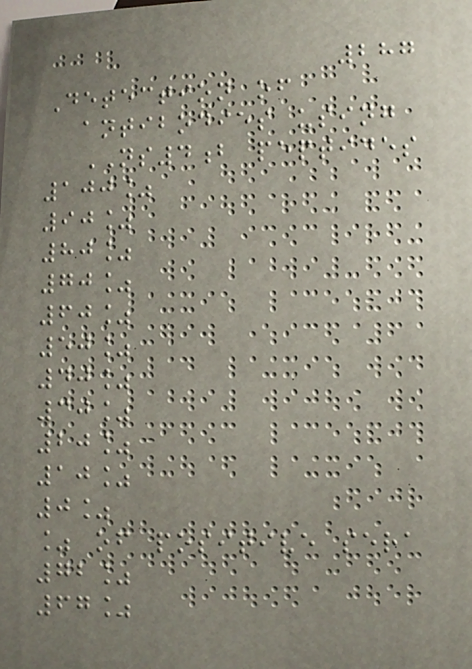287
Detection of
antibodies using
NS4b peptides
100%
90%
80%
70%
60%
50%
40%
30%
20%
10%
0%
% of positive sera
72%
67%
